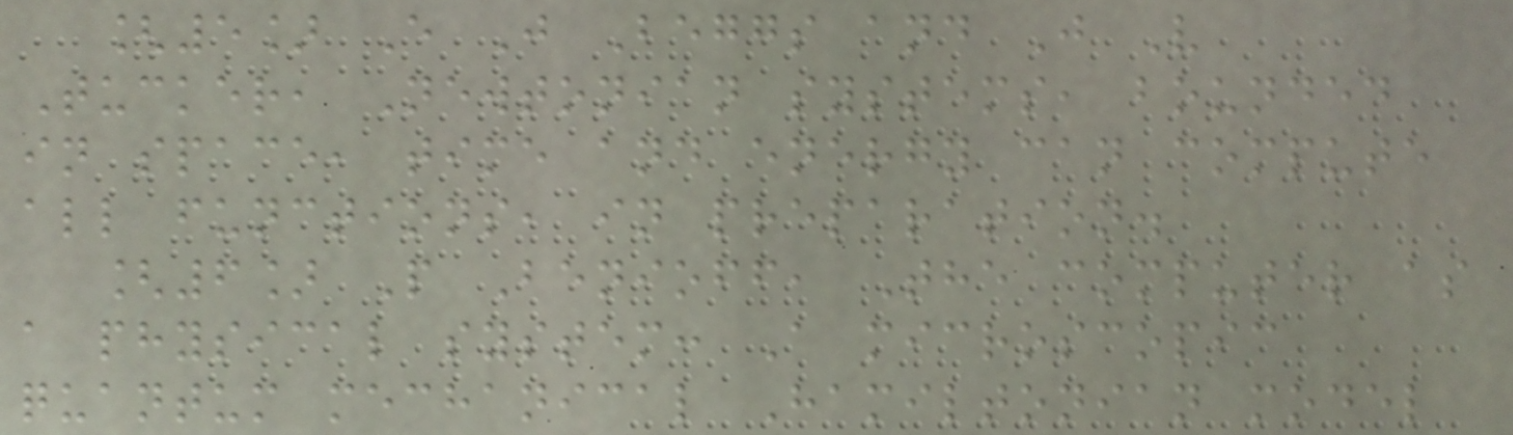[5] E J Beggs and J V
Tucker, Newtonian systems, bounded
in space, time and energy can compute
all functions, in preparation.
[6] P Benioff, The computer as
a physical system: A microscopic
quantum mechanical Hamiltonian model
